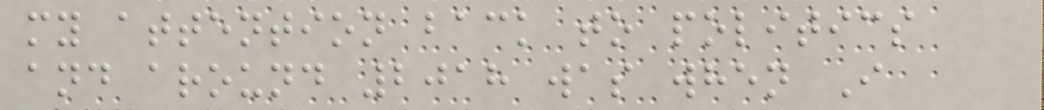my attention back to politics
and around 2018 was when I
